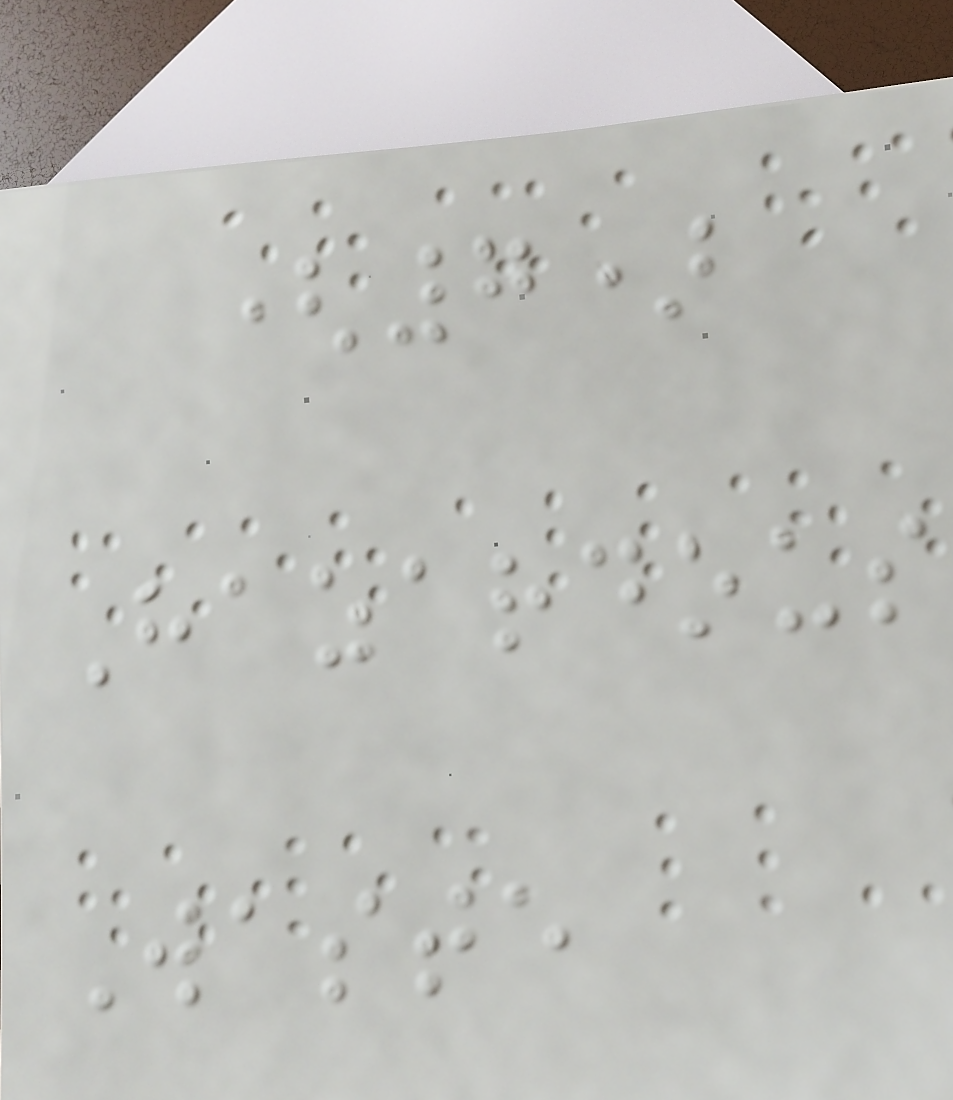(7)
Hazardous
Waste
